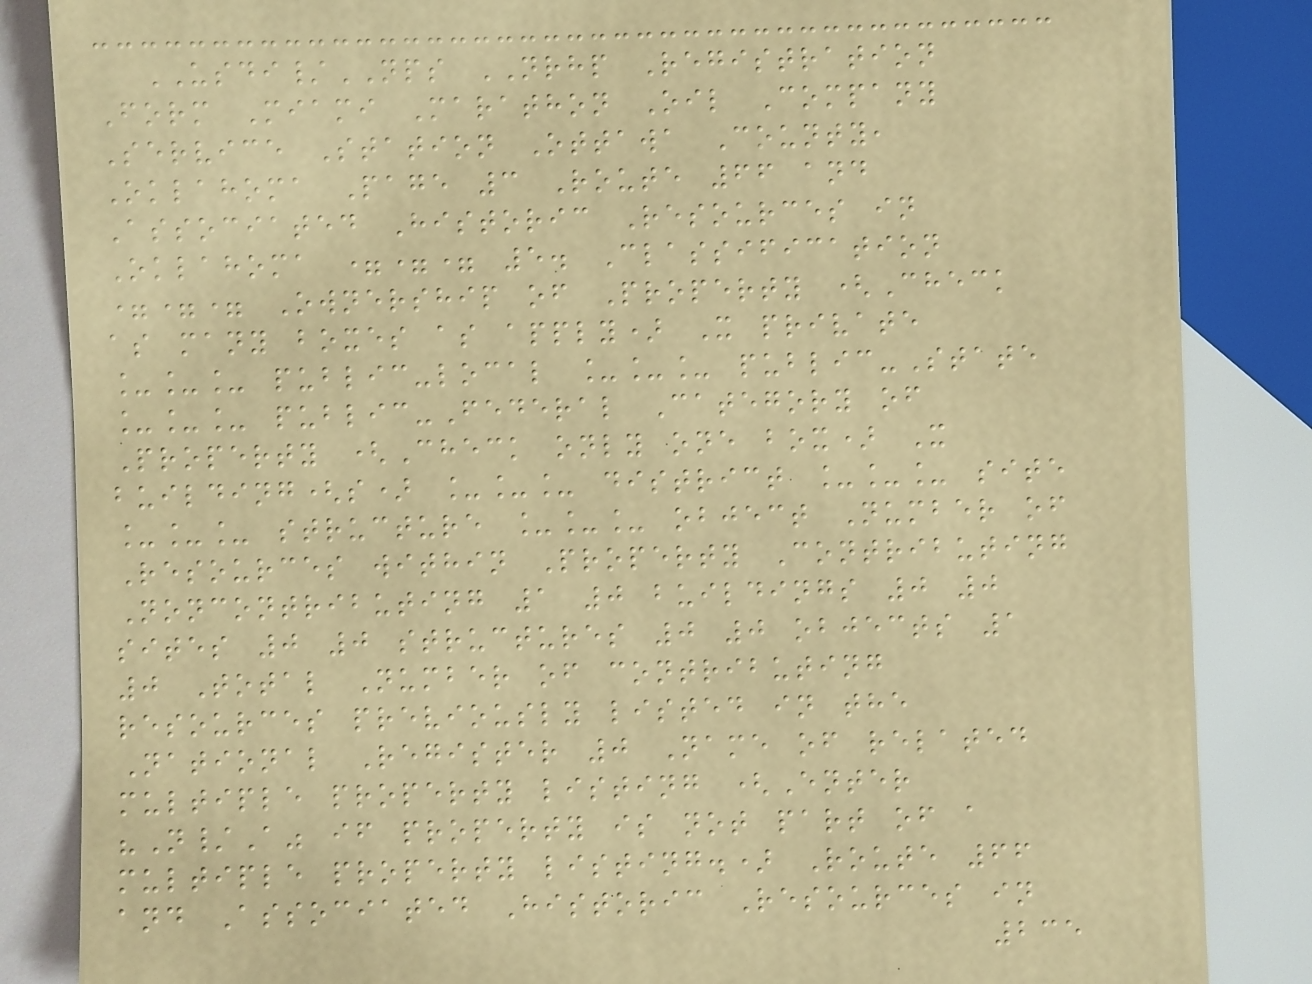USDI/NPS NRHP Registration
Form Miami Marathon Oil Company
Service Station Ottawa County,
Oklahoma Page 3 Route 66 and
Associated Historic Resources in
Oklahoma === 5. Classification
=== Ownership of Property (Check
as many boxes as apply) X private
___ public-local ___ public-State
___ public-Federal Category of
Property (Check only one box) X
building(s) ___ district ___ site
___ structure ___ object Number of
Resources within Property Contributing
Noncontributing 1 0 buildings 0 0
sites 0 0 structures 0 0 objects 1
0 Total Number of contributing
resources previously listed in the
National Register 0 Name of related
multiple property listing (Enter
"N/A" if property is not part of a
multiple property listing.) Route 66
and Associated Historic Resources in
235
